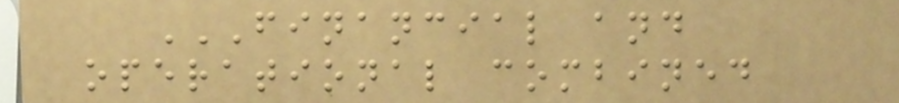FINANCIAL AND
OPERATIONAL COMBINED
